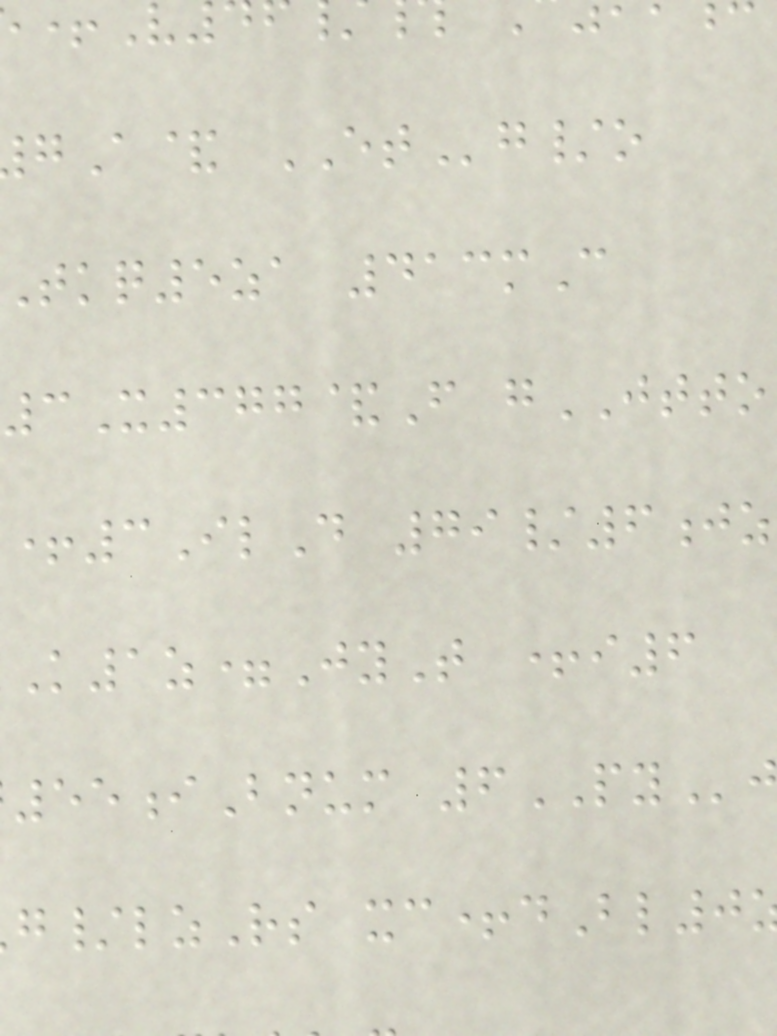A& ETg/o
tkq5za 413mC
3X377&F gJTTO
+3IlD 79/6jz
K1z=JyT +i6
55iBnum 6PY
/lzRs xc+dBl0
